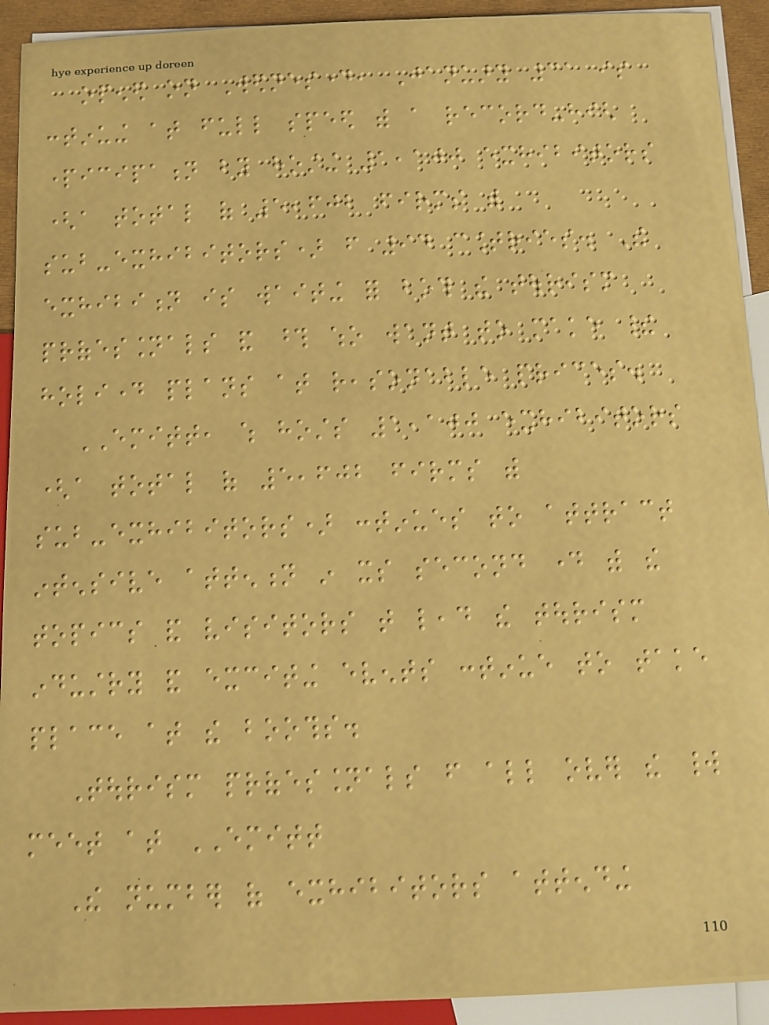opened on Wednesday, January 31 is
continuing at full speed with a record-high
participation by hosting 1,100 exhibitors
(a total of 5,602 firms with
sub-exhibitors) from 94 countries. The
exhibition is waiting for both the tourism
professionals and those who want to make their
holiday plans at reasonable prices.
EMITT, which hosts 1,100 exhibitors
(a total of 5,602 firms with
sub-exhibitors) continues to attract
intensive attention in its second day with the
topics and visitors that lead the tourism
industry and exciting events continue to take
place at the booths.
Tourism professionals from all over the world
meet at EMITT
The number of exhibitors attending
